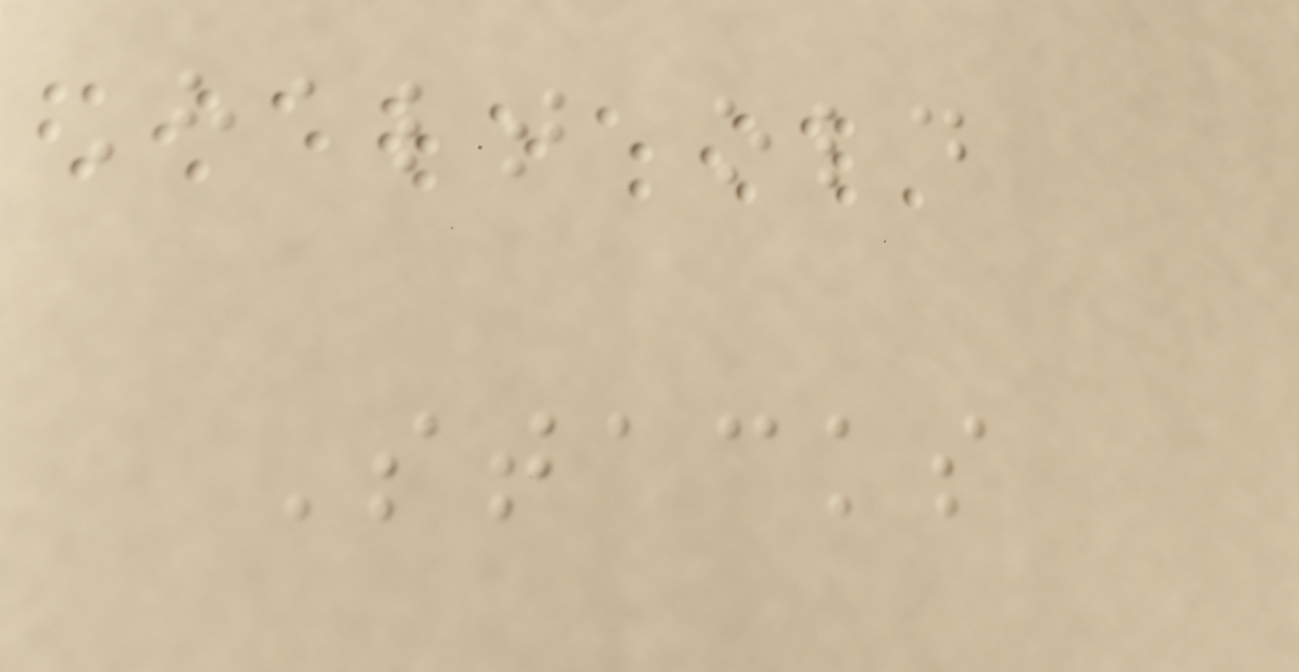Halt old
Stacks
